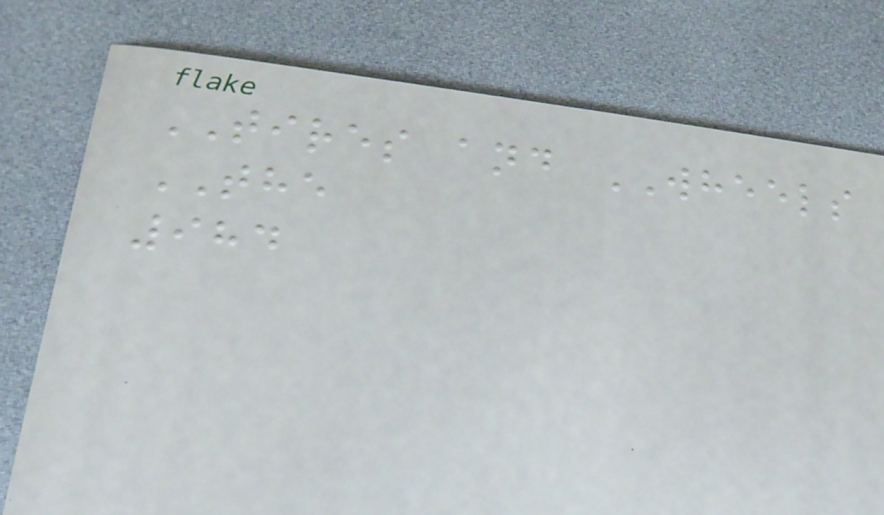TIRES and WHEELS
THE
984
